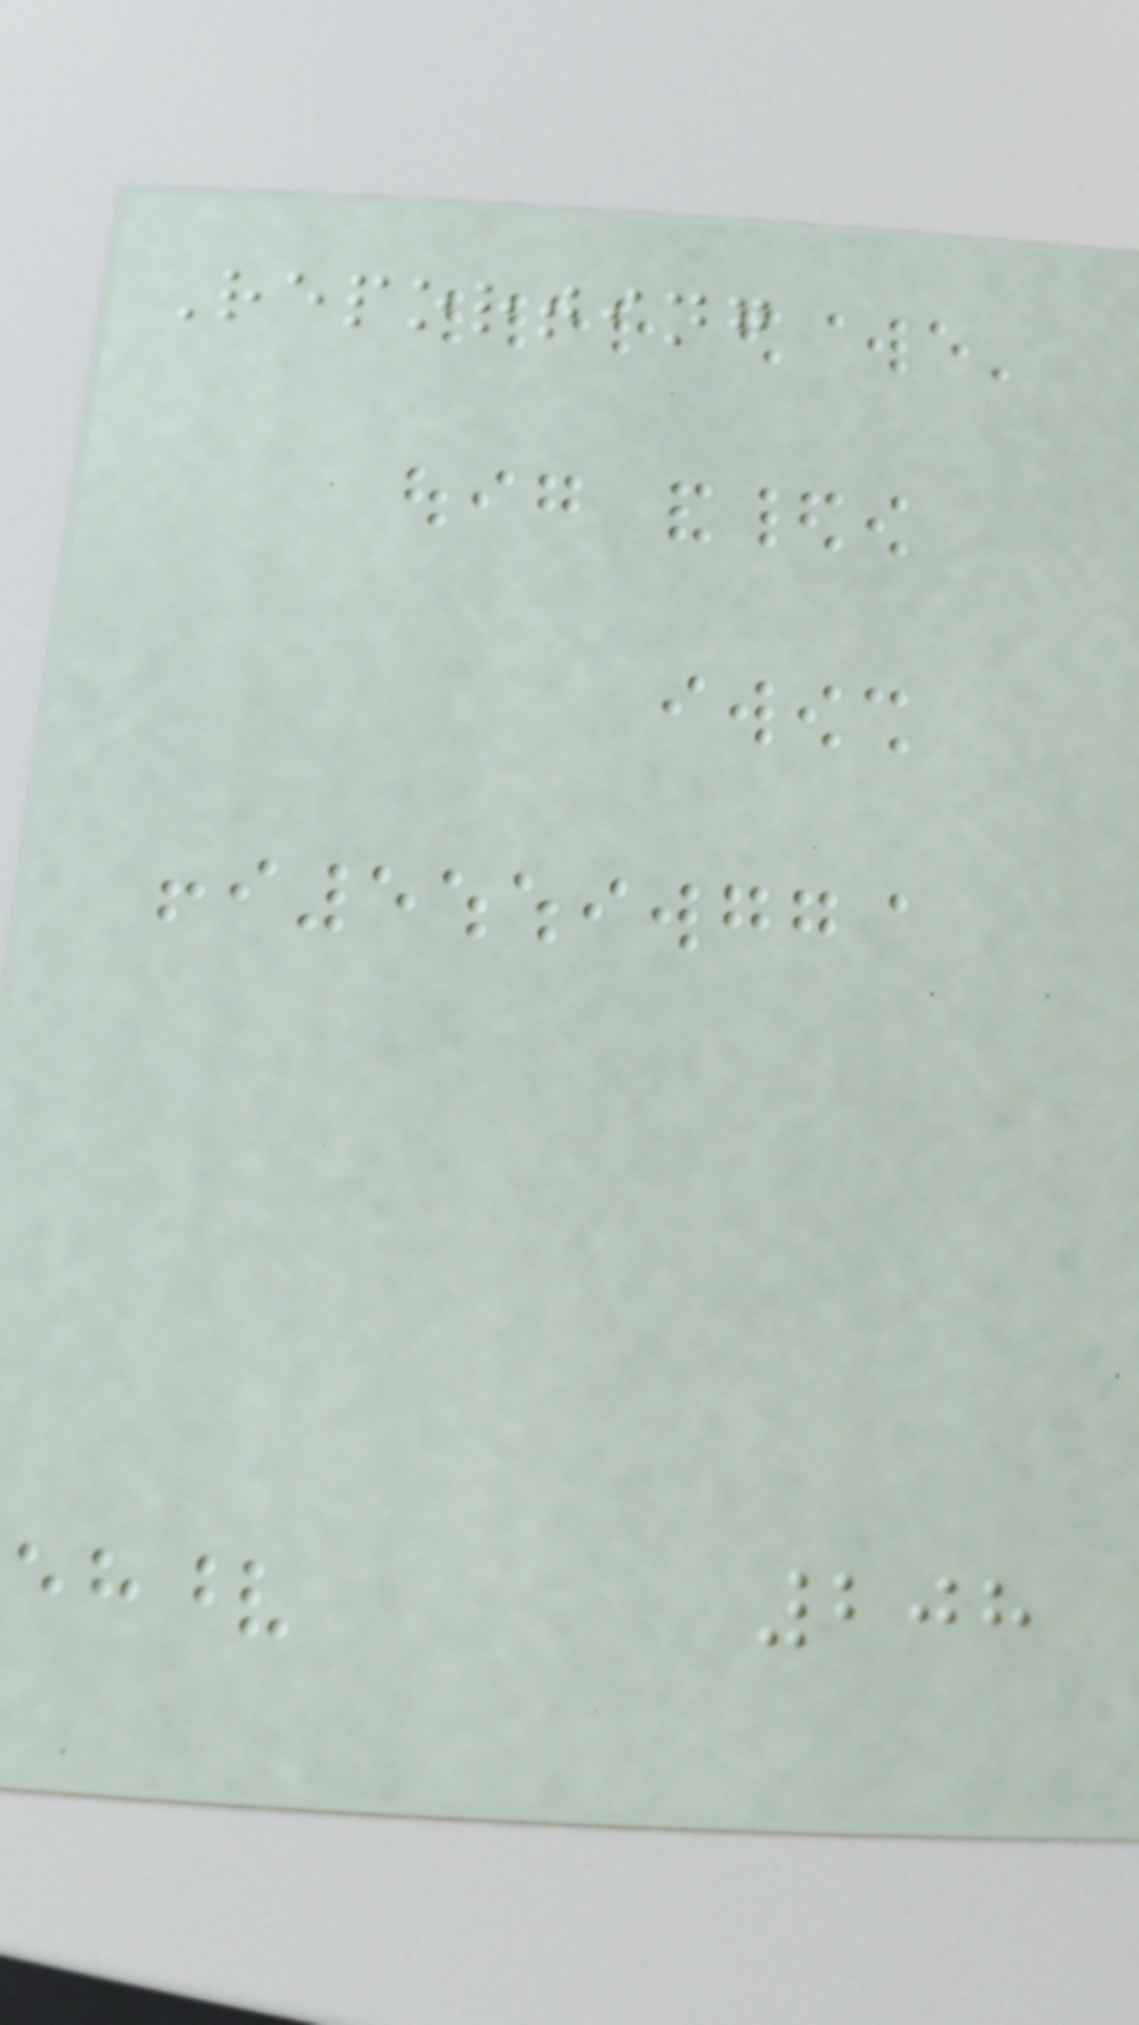Reporting
208
